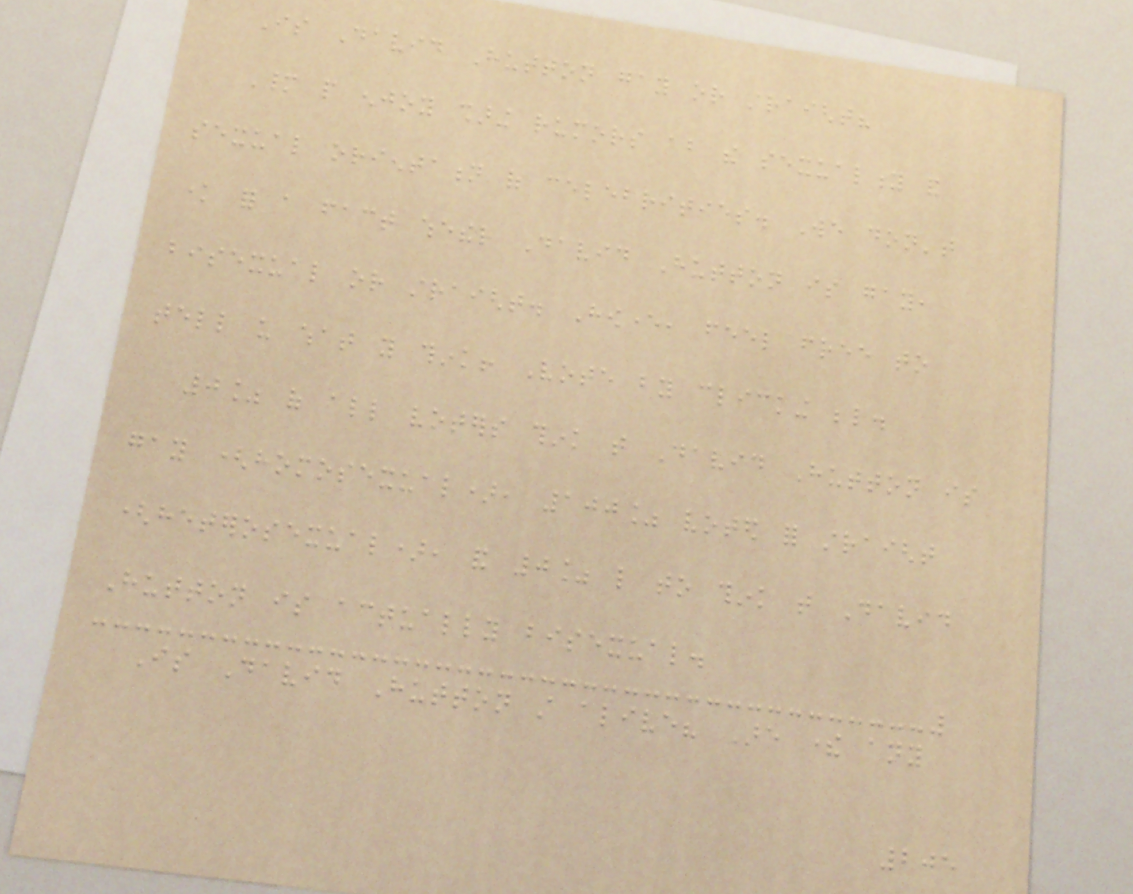Is David Hutton gay or straight?
Many people enjoy sharing rumors about the sexuality and
sexual orientation of celebrities. We don't
know for a fact whether David Hutton is gay,
bisexual or straight. However, feel free to
tell us what you think! Vote by clicking below.
0% of all voters think that David Hutton is
gay (homosexual), 100% voted for straight
(heterosexual), and 0% like to think that David
Hutton is actually bisexual.
Is David Hutton still alive? Are there any
205
